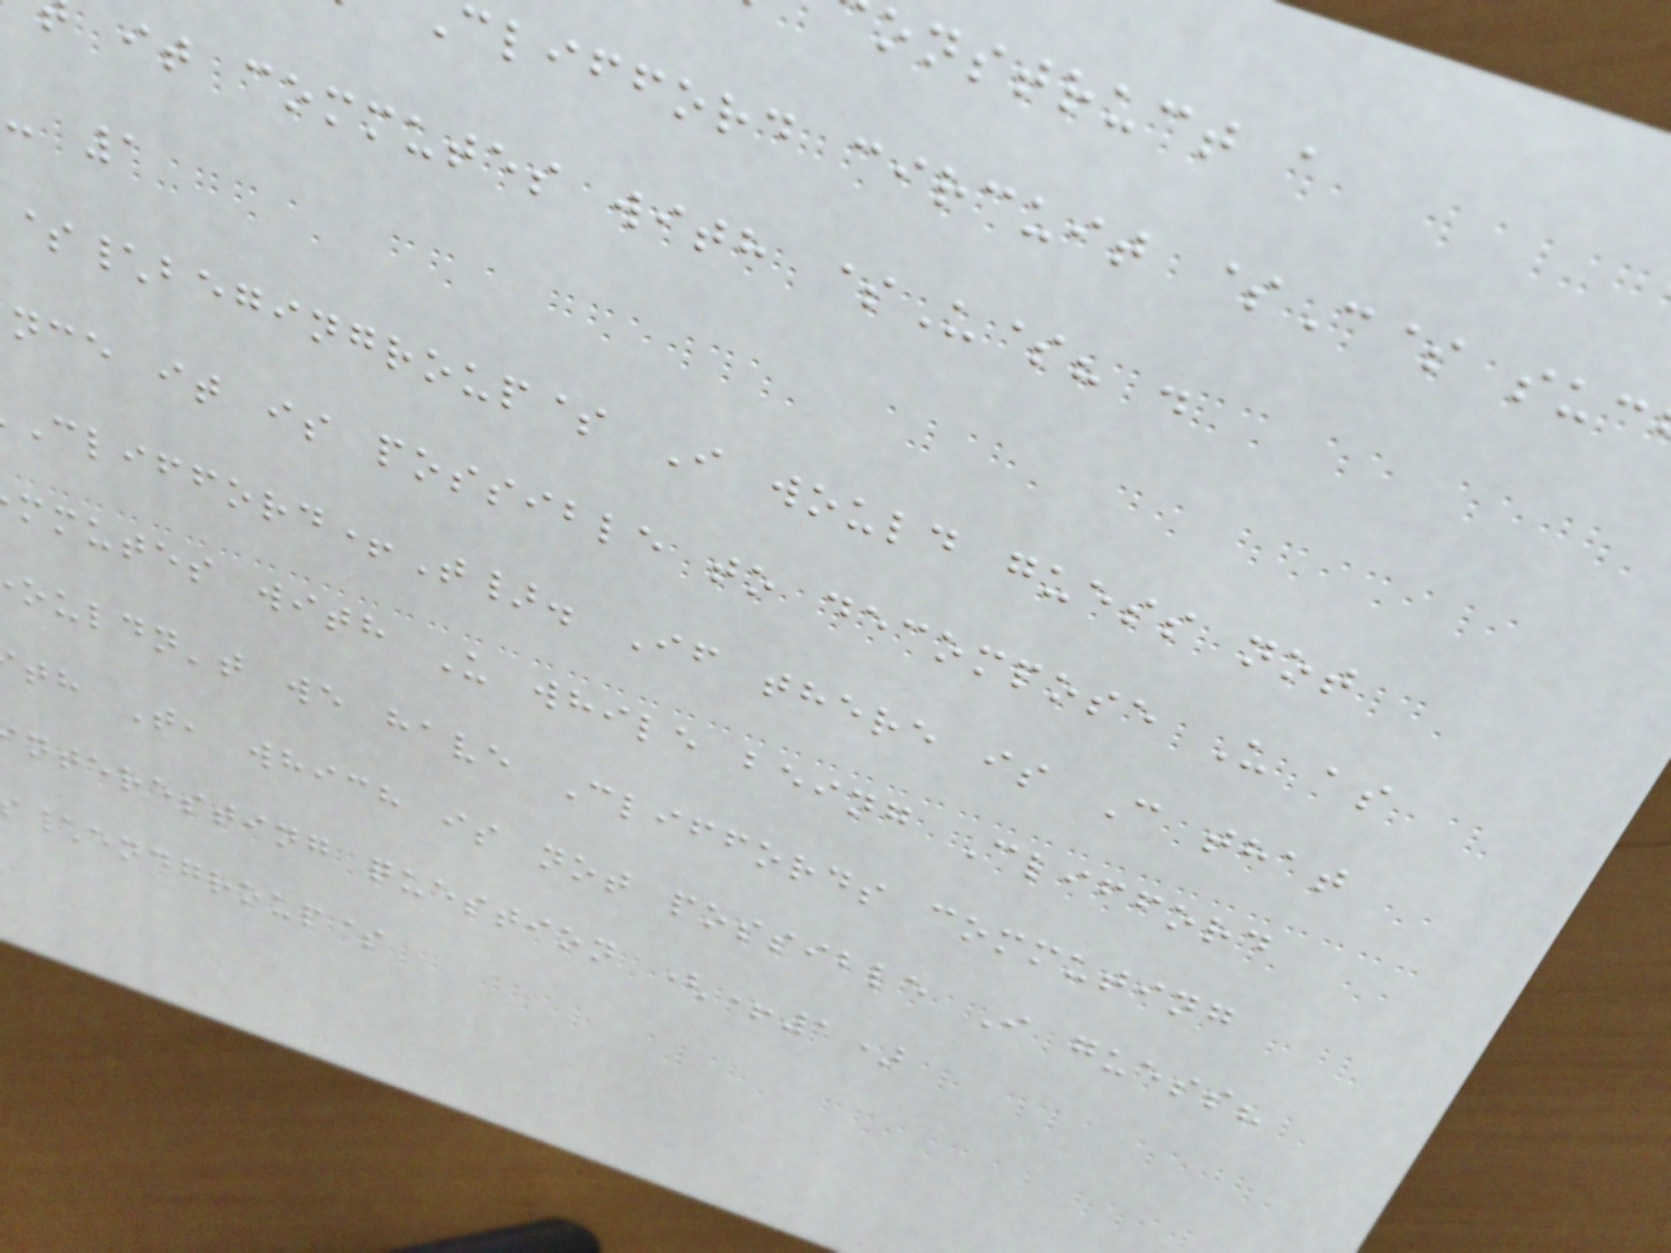onstruct a
clifford circuit $C$ suc
it commutes with $U$? .
- 1
$\begingroup$ I would guess not
nce it is possible to decompose U as
Clifford+T}. If there is C that
mmutes with U while being Clifford
ouldn't we have Cliffords commuting
th T, which is not possible I guess?
nteresting question (+1)
\endgroup$
